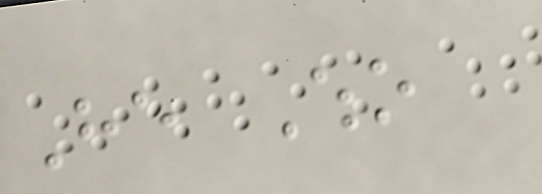He Who
